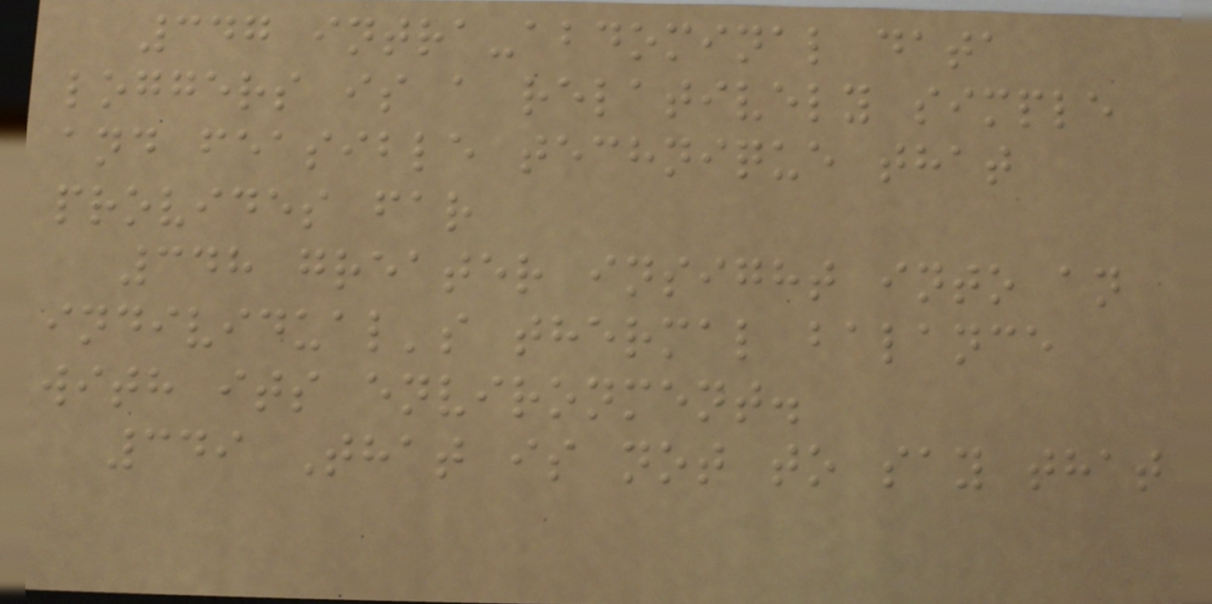347 intra-abdominal data
loggers is a relatively simple
and feasible technique that
provides far
348 greater insight into an
individual's thermal balance
with its environment.
349 That is not to say that
